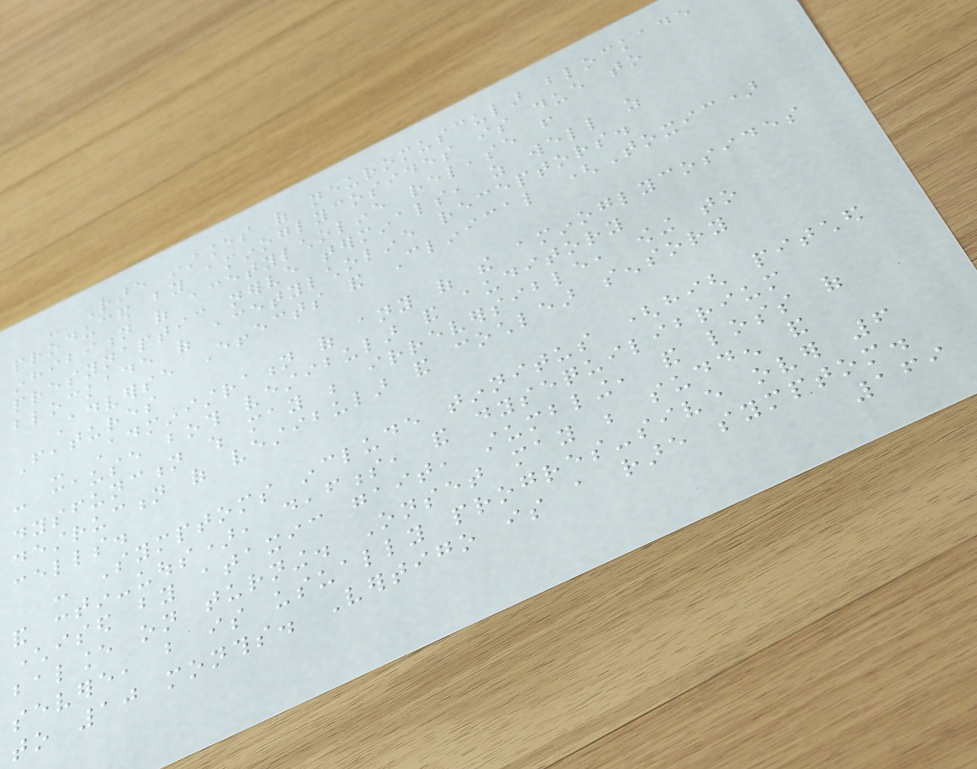- Rare instances of neuromuscular blockade
produced by aminoglycosides is due to
inhibition of acetylcholine release from
presynaptic nerve terminals, as well as
blockade of acetylcholine receptors.
Adverse Effects and Clinical (Toxic)
Features
- Administration of any of the aminoglycosides
can cause both vestibular and auditory
dysfunction which may be irreversible, owing to
destruction of vestibular and cochlear sensory
cells.
- Symptoms include tinnitus (high pitched
and contin-uous), deafness, and dysequilibrium
characterised by ataxic gait, stumbling, and loss of
balance on turning. Onset may be sudden and
severe, but is usually progres-sive over 6
to 10 months. Vertigo is a rare symptom.
169
